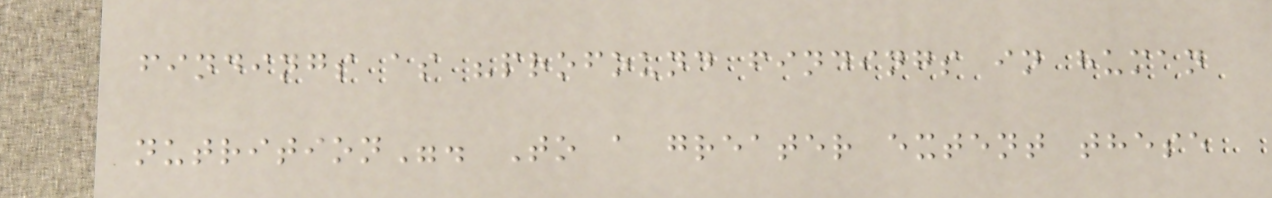findings as "profound findings in human
nutrition". To a greater extent these
